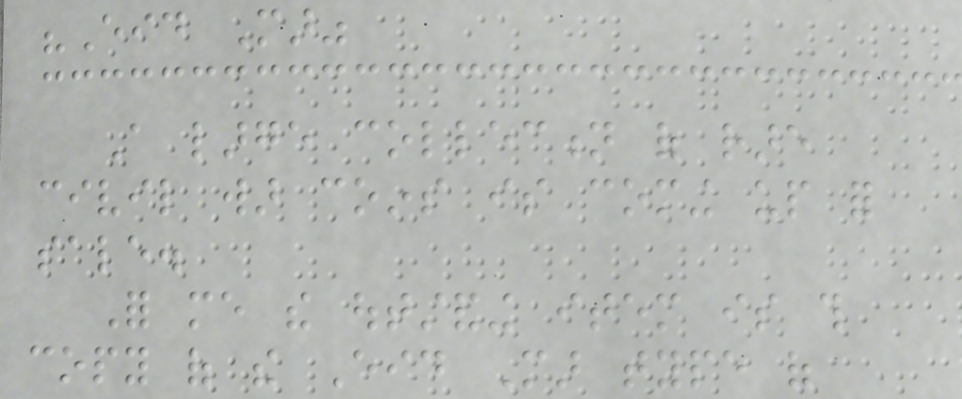"Eid Mar"
A large collection of rare
civil war coins is coming up for
sale.
For me the outstanding item is this
copy of the Eid Mar type of
